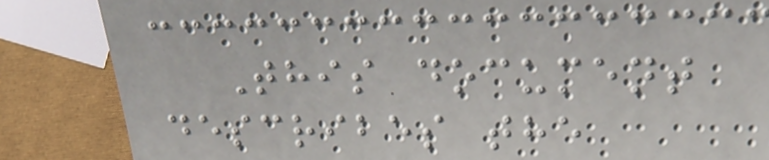This document
describes the
